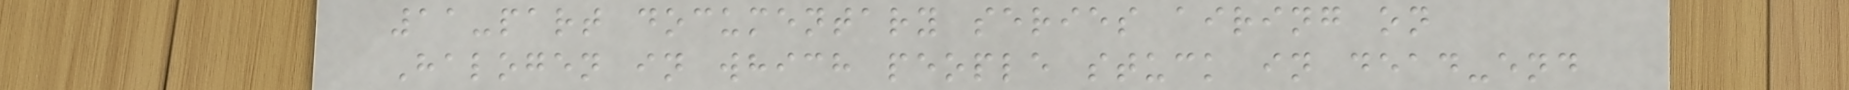11-part documentary series airing on
Halogen in which people stuck in dead-end
